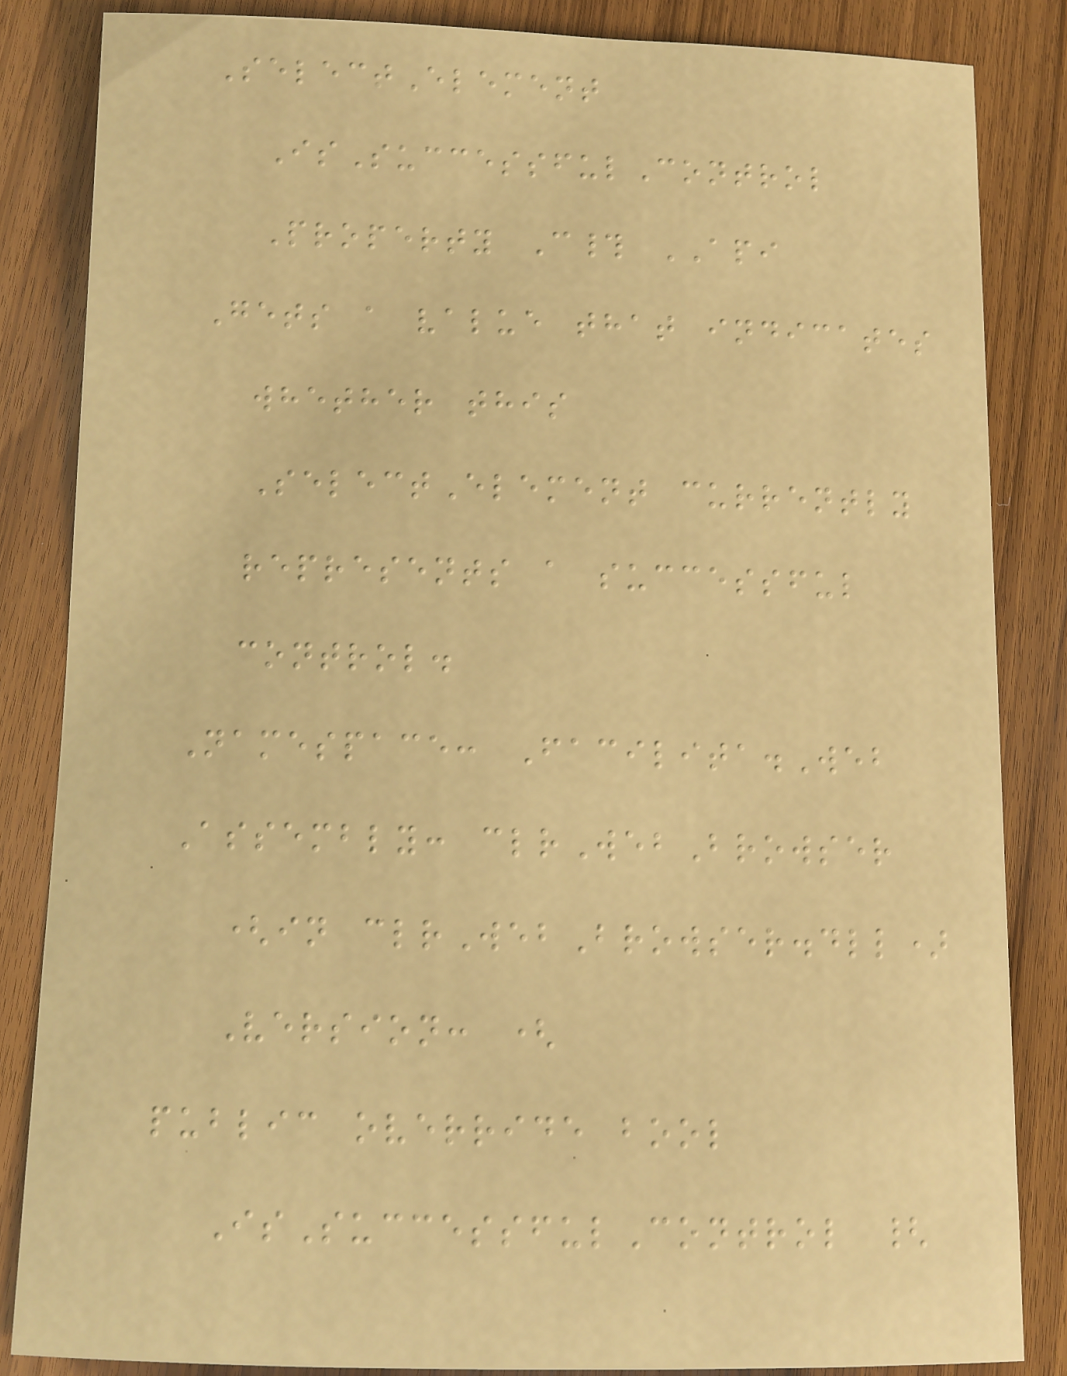SelectElement
IsSuccessfulControl
Property C# API
Gets a value that indicates
whether this
SelectElement currently
represents a successful
control.
Namespace: Facilita.Web
Assembly: clrWebBrowser
(in clrWebBrowser.dll)
Version: (
public override bool
IsSuccessfulControl {
